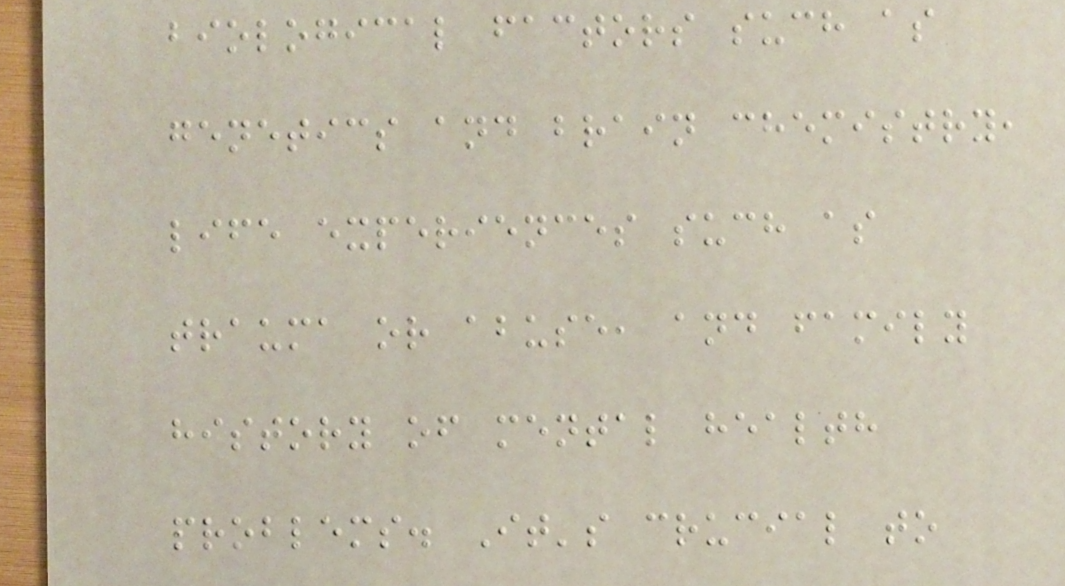biological factors such as
genetics and brain chemistry,
life experiences such as
trauma or abuse, and family
history of mental health
problems. It's crucial to
